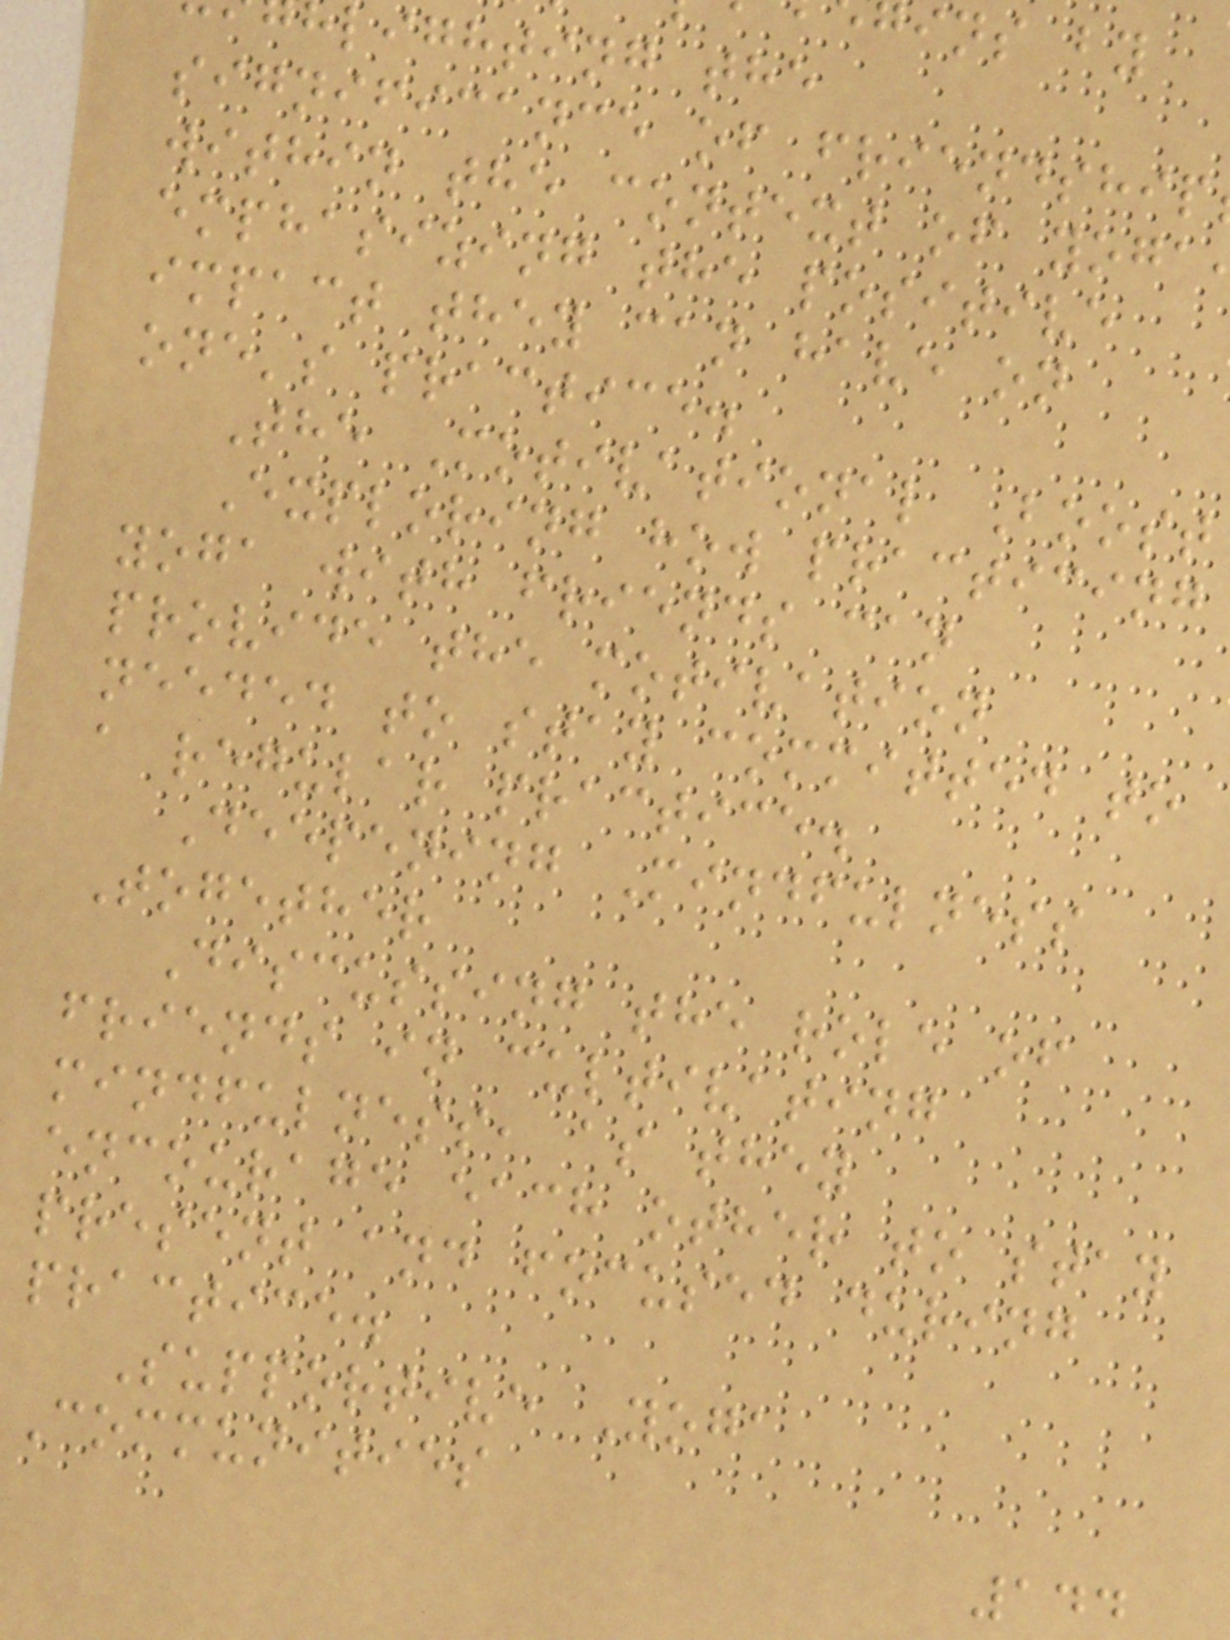ins by
lighting the
significance of friendship
within the context of yoga
emphasizing the positive
impact they can have on
one's practice.
The Motivational Boost
Exploring how practicing
yoga with friends can
provide the motivation
needed to stay committed to
a regular practice.
Deepening Mindfulness
Together
Discussing the role of
friends in cultivating
mindfulness, as they
encourage each other to stay
present and focused during
practice.
Supportive Yoga
Communities
144
